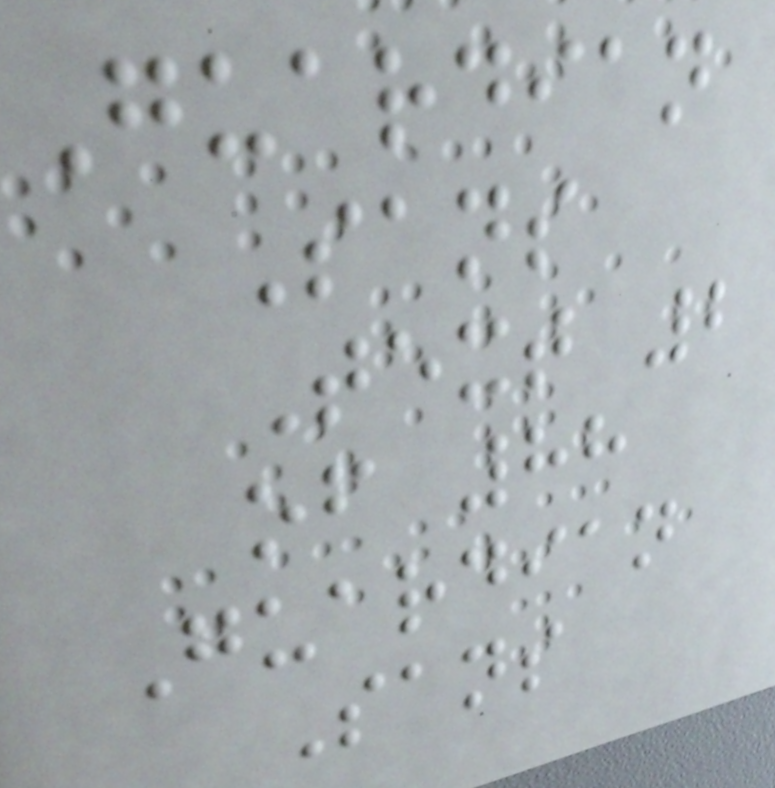Guardian
Sans
Text 2
of 88
Guardian
Sans
